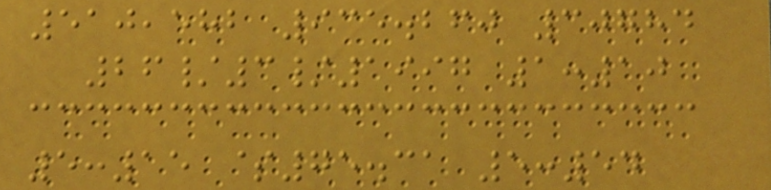510,582 935.260 30784
26/3/1997 1:10
5:15 $75.31 5:54
